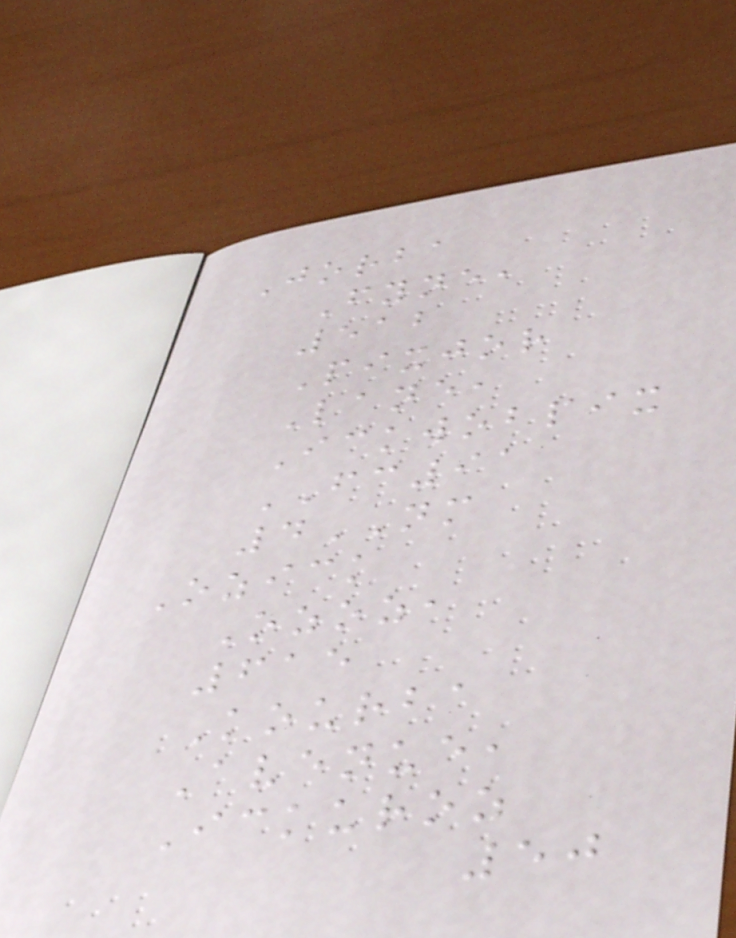Jorba
Fyne,
512
Pixjor
Lane,
Ickwobpix
FC91
4NM
Ozick
Ozoz,
615
Kourba
Avenue,
Ickuroz
50
